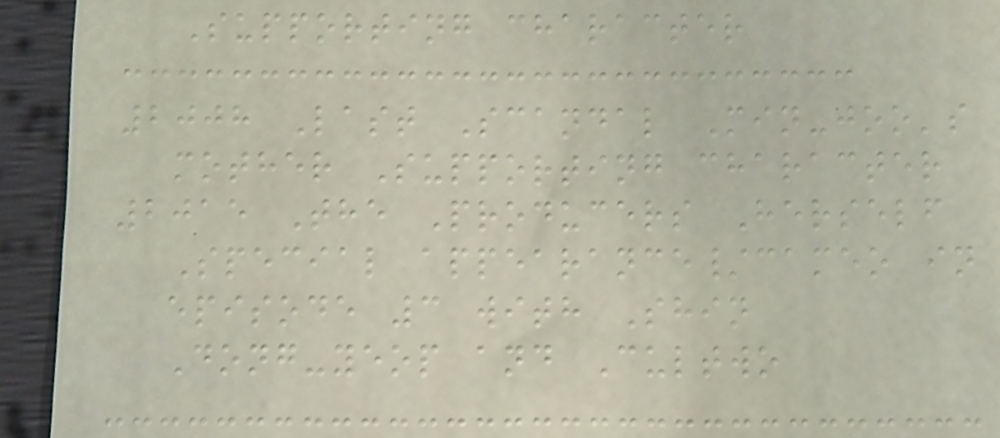Supporting character
2008 Last Scandal Min-joo's
mother Supporting character
2015 The Producers Herself
Special appearance/cameo in
episode 3 with Shin
Dong-yeop and Cultwo
